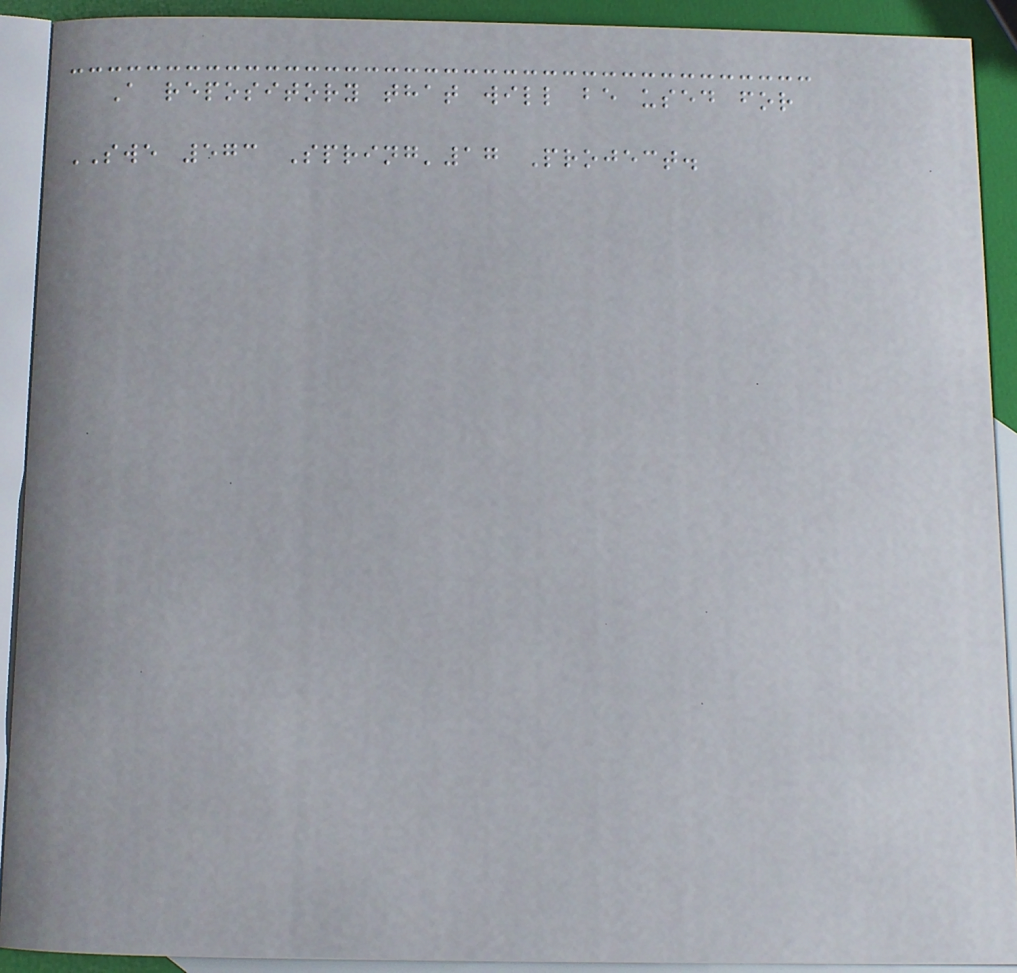A repository that will be used for
SWE 573 Spring'17 Project.
